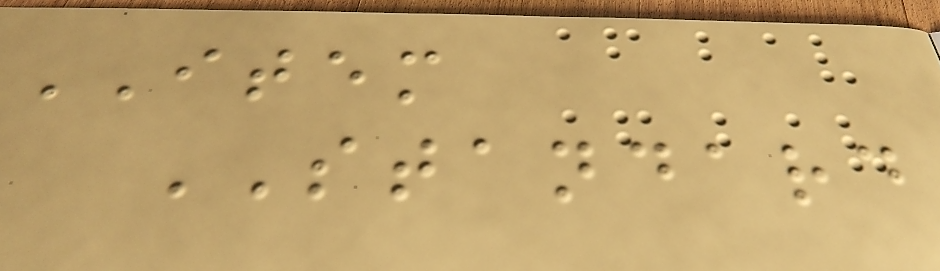ITEM
STANDARD
